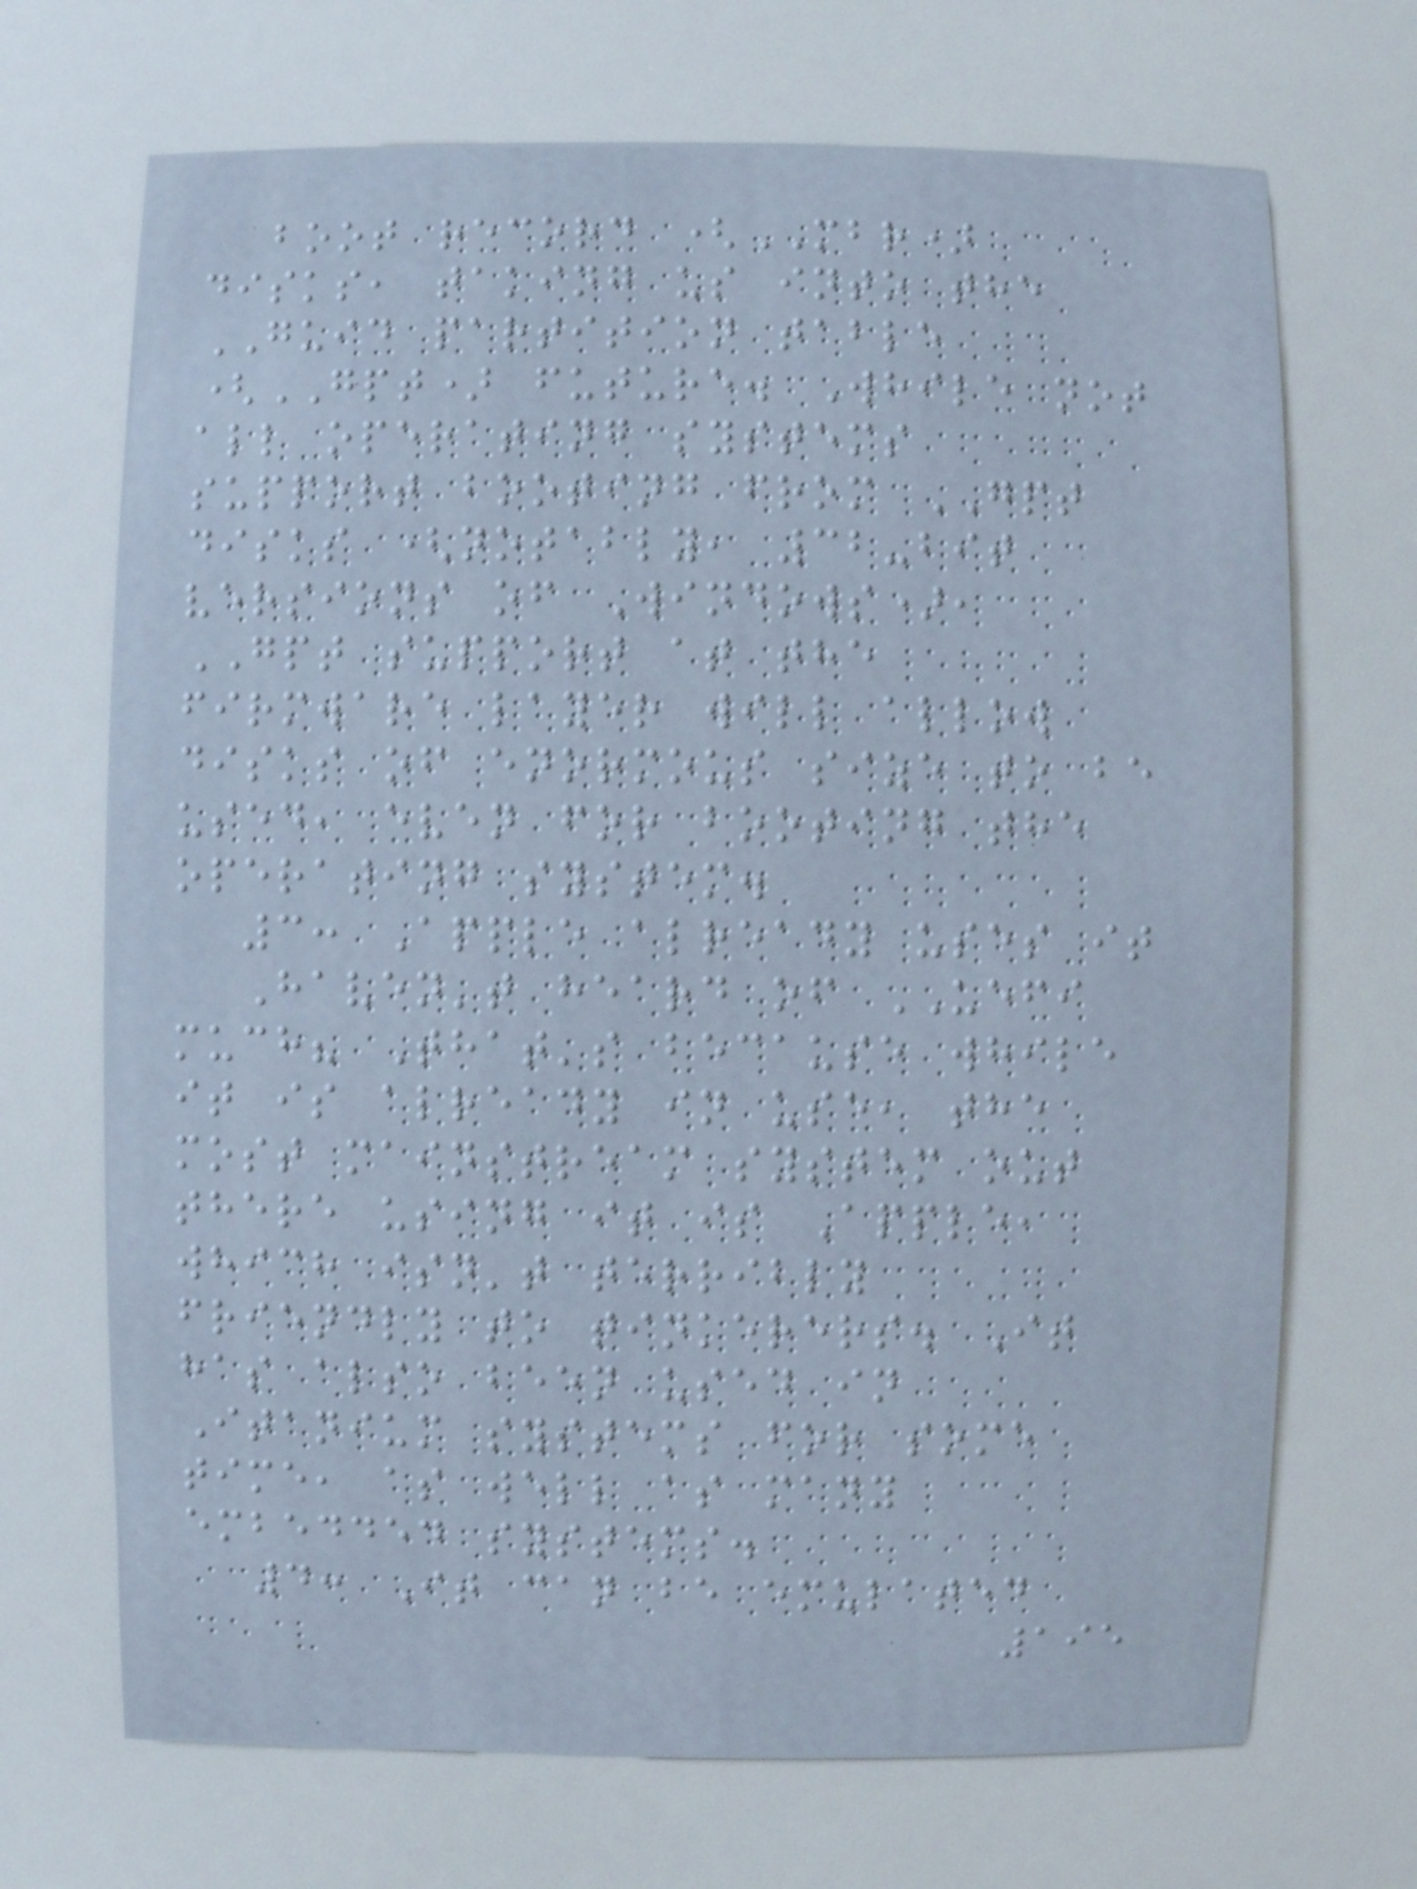boot record (MBR)
disks, taking us into the
GUID partition table
(GPT) future. While not
all operating systems
support booting from GPT
disks (notably, 32-bit
versions of Windows),
GPT support at the
firmware layer will allow
disks of enormous size to be
used, even for booting the
operating system.
3: Apple already uses it
Haven't heard of UEFI
much? That's because while
it is already in use, the
most mainstream system out
there using it is Apple,
which isn't terribly
friendly to tinkerers. It
has also been used in
Itanium systems for some
time, as well as many
embedded systems.
4: It can be emulated
195
